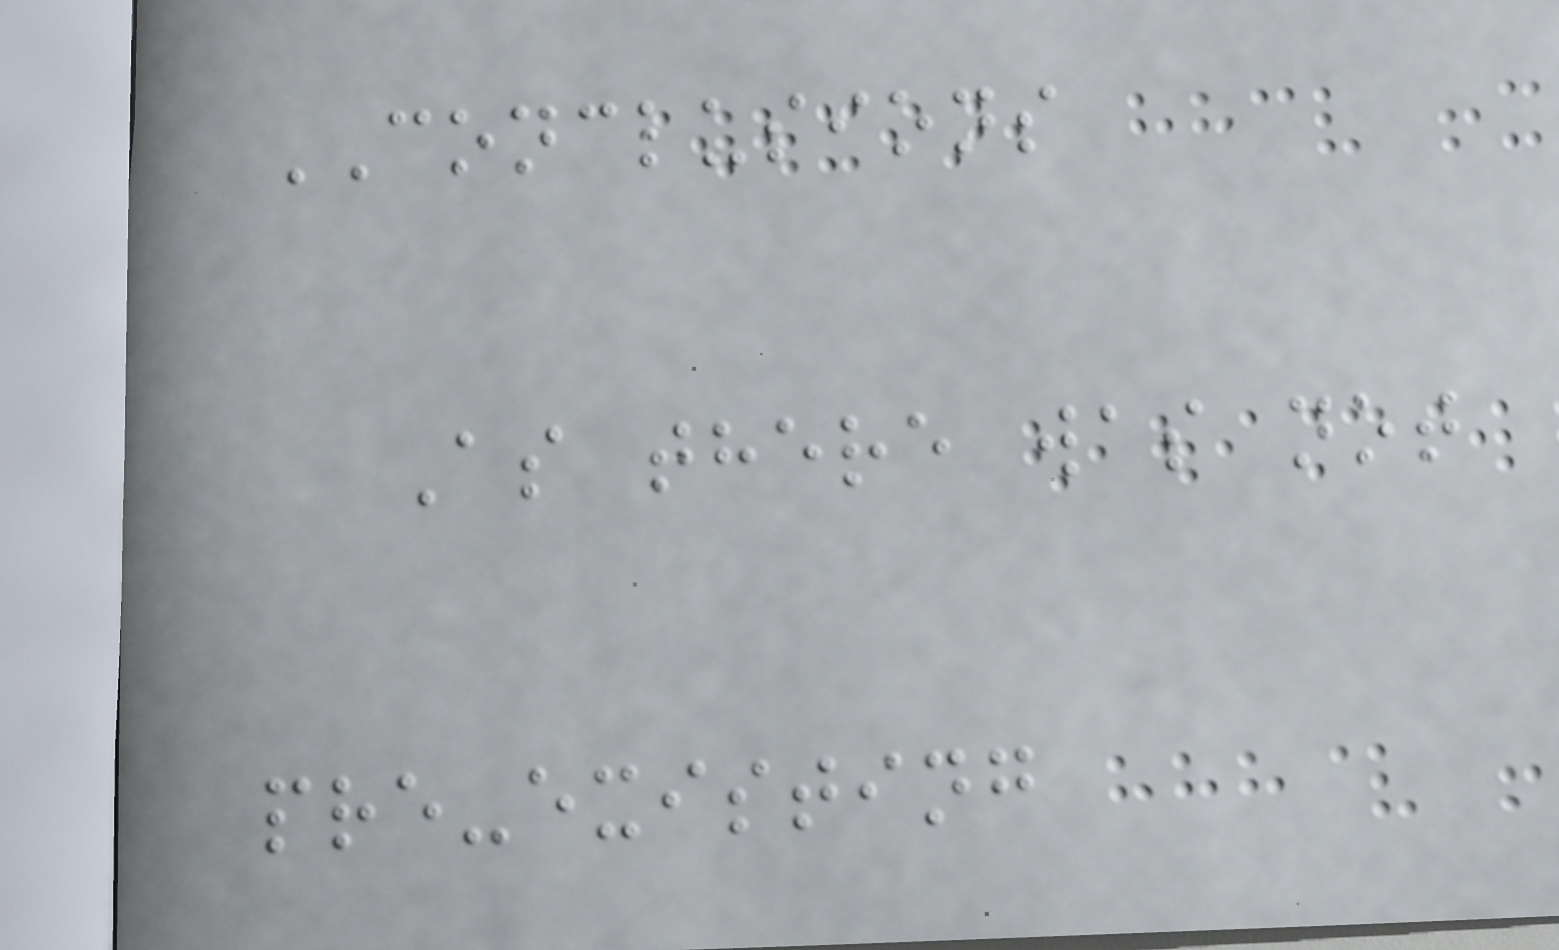CONCLUSIONS
As there was not
pre-existing
